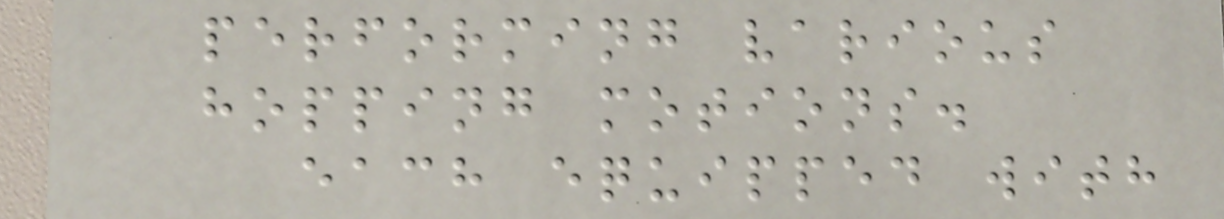performing various
hopping motions.
each equipped with
